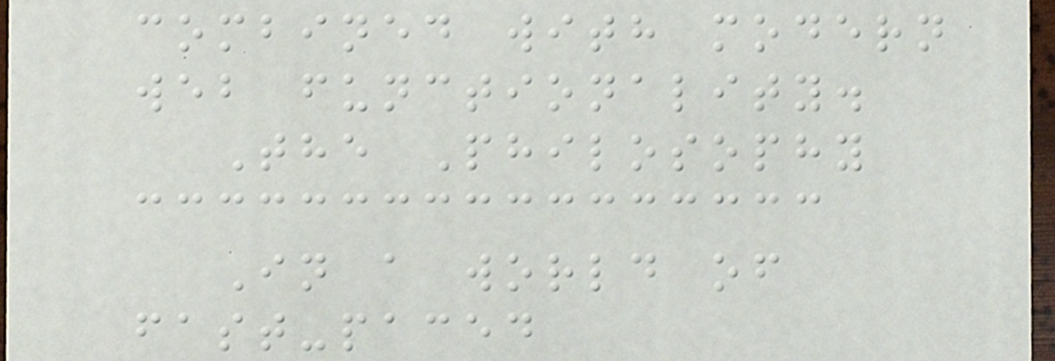combined with modern
web functionality.
The Philosophy
In a world of
fast-paced
